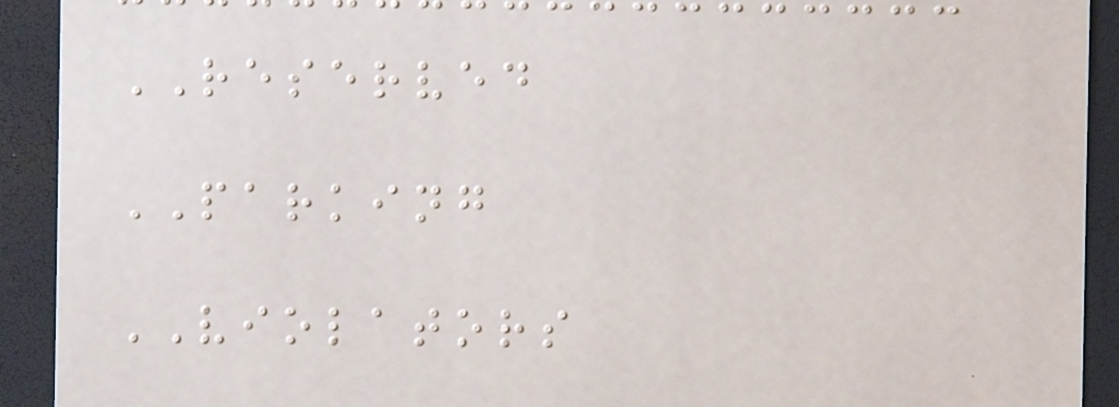RESERVED
PARKING
VIOLATORS
